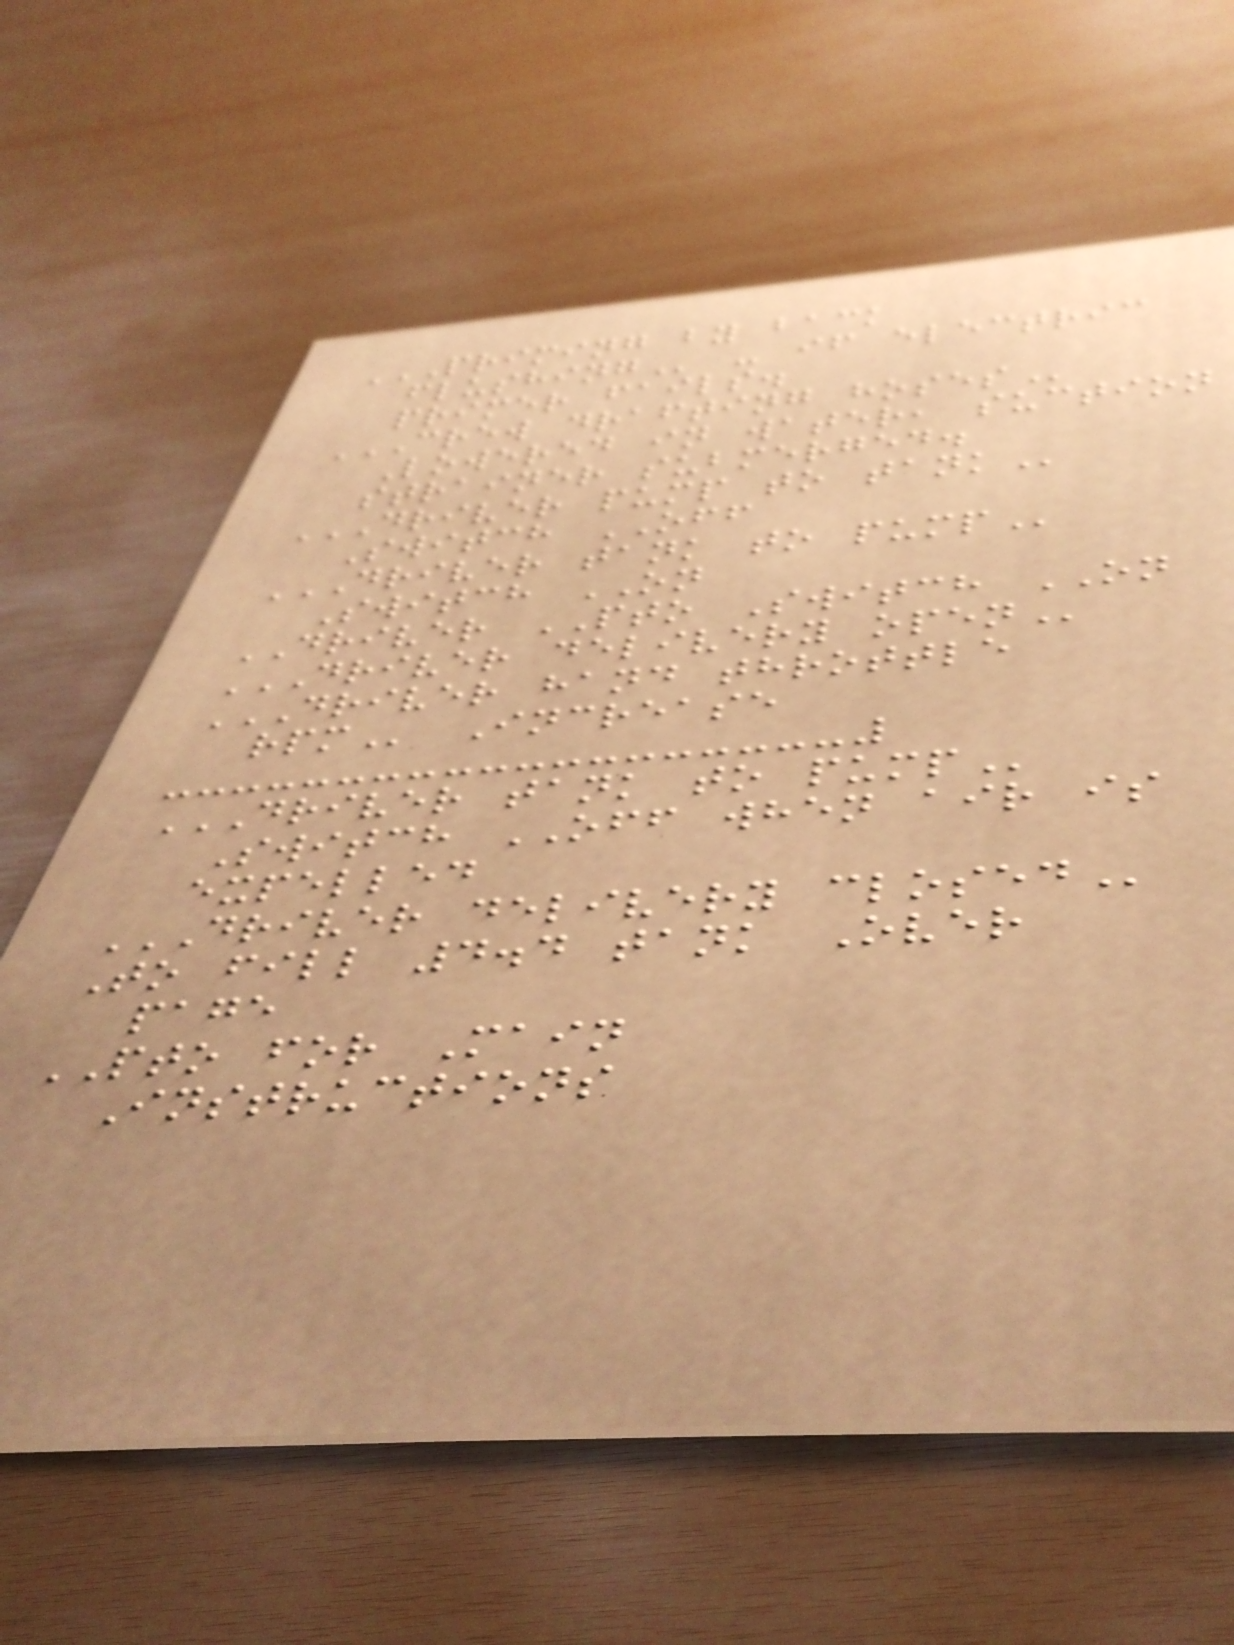PRIMING BY BACK
FLUSHING - if electric
primer fails.
CREW DRAFTING HOSES
Lowered in water, suction
strainer submerged.
DRIVER PUMP TO TANK
Switch OFF
DRIVER TANK TO PUMP
Switch ON
DRIVER PTO Switch ON
DRIVER DELIVERY OPEN
DRIVER HAND THROTTLE
RPM Increase
DRIVER TANK TO PUMP
Switch OFF when air is
expelled
DRIVER DELIVERY CLOSED
To fill 4.4 tank Over
page
PTO for Main
Instructions
